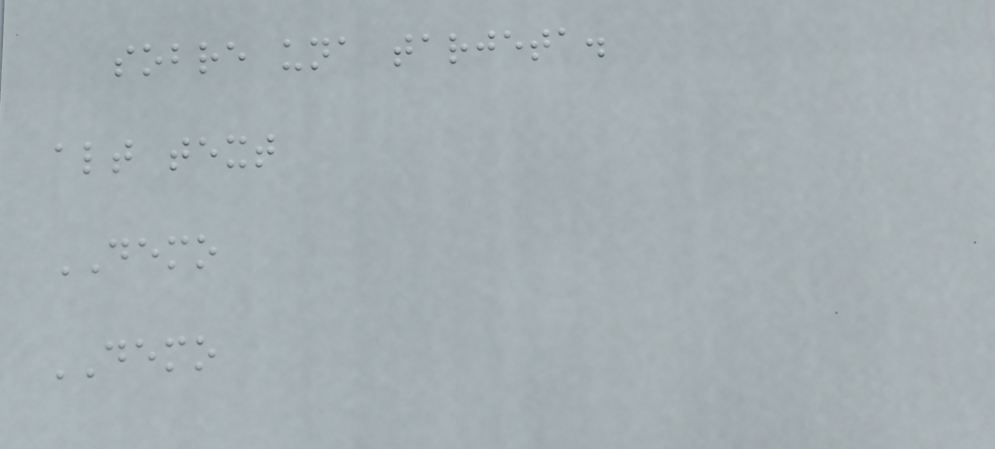sobre una tarjeta.
alt text
DEMO
DEMO
